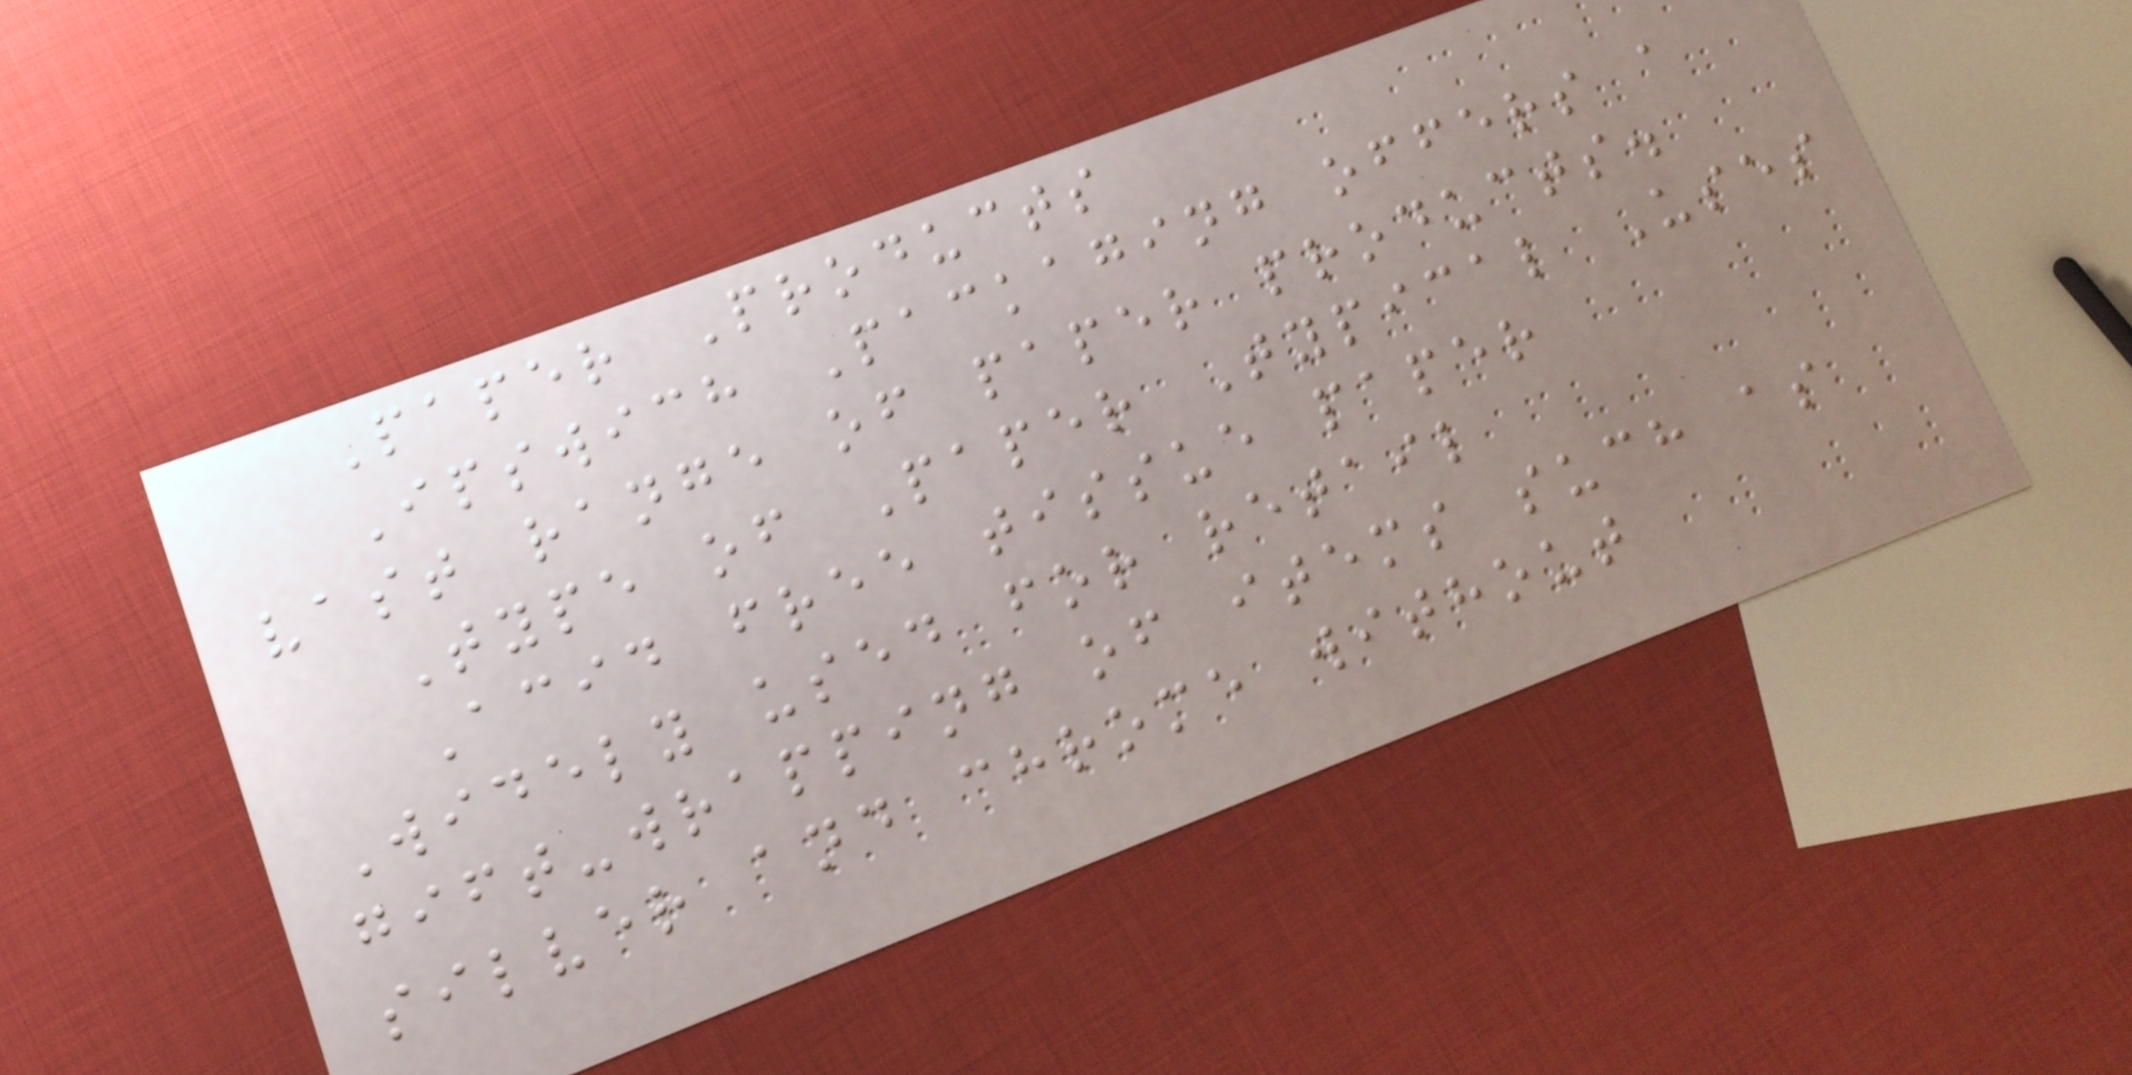Paper Products
Ipswich Packaging offers a
vast range of paper products.
Type of Paper Typical Uses
Acid free tissue paper
Widely used for retail
gift-wrapping of items such as
silver and chrome without
